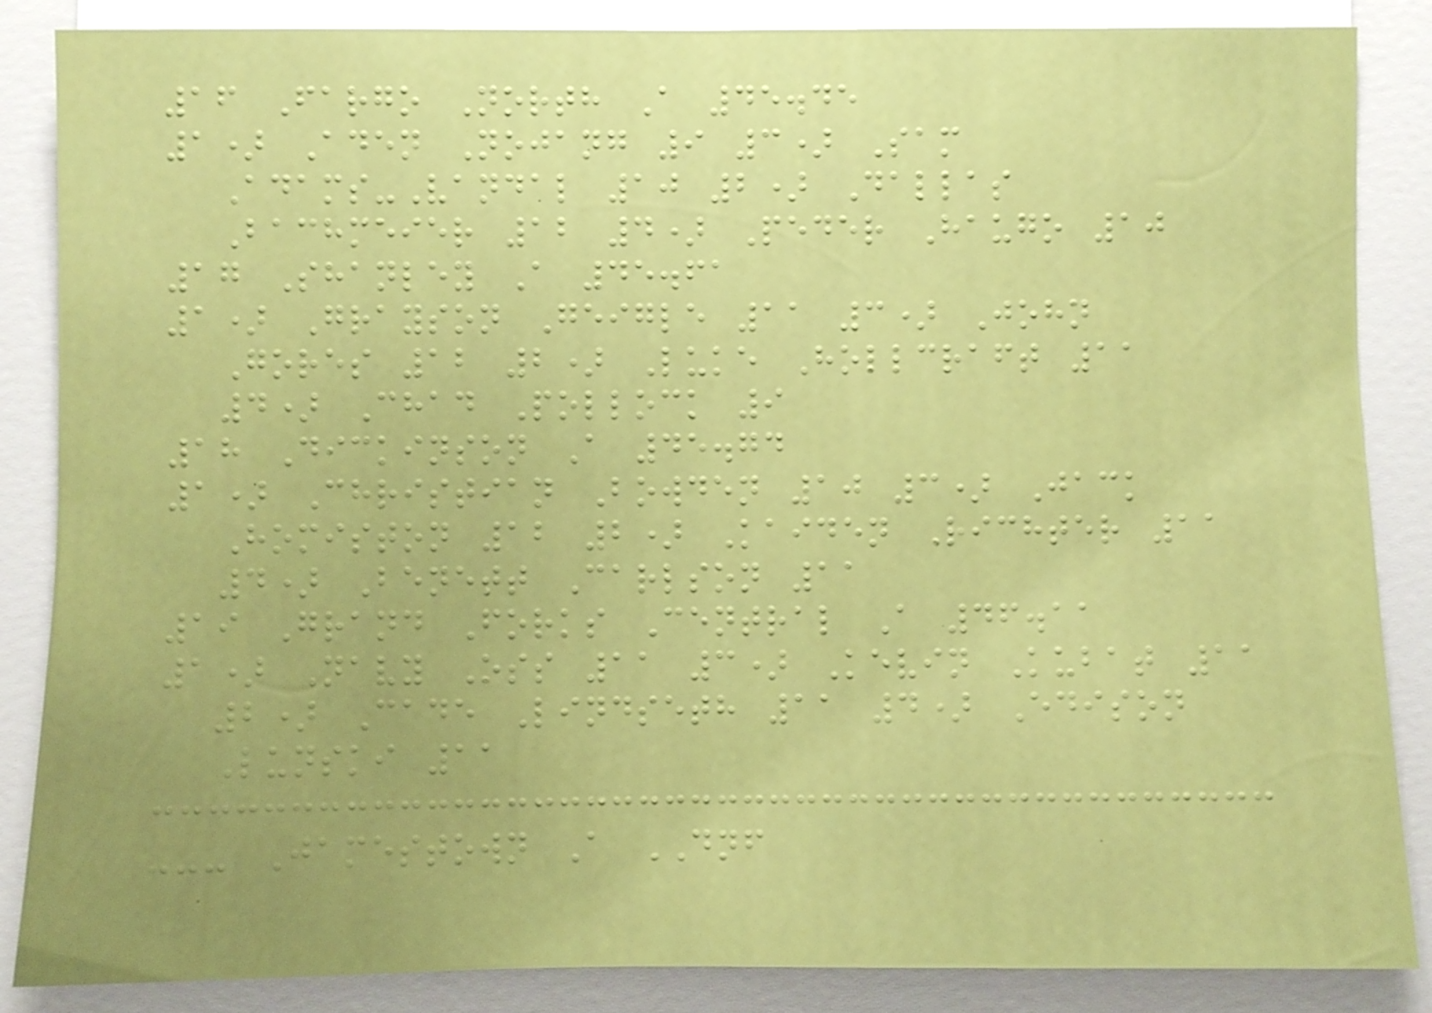16 Fargo North A 45.45
1) Aden Nojang 9 3) Sam
Adams-Vandal 10 2) Dallas
Bachmeier 12 4) Peder Haugo 10
17 Shanley A 45.61
1) Grayson Geigle 11 3) John
Gores 12 2) Luke Hollcraft 11
4) Chad Pollock 9
18 Dickinson A 45.74
1) Christian Bowden 10 3) Jack
Homiston 12 2) Kaiden Richter 11
4) Benett Carlson 11
19 Grand Forks Central A 46.11
1) Navy Oss 11 3) Kevin Kubat 11
2) Cade Lindseth 11 4) Edison
Lunski 11
--- Jamestown A DNF
